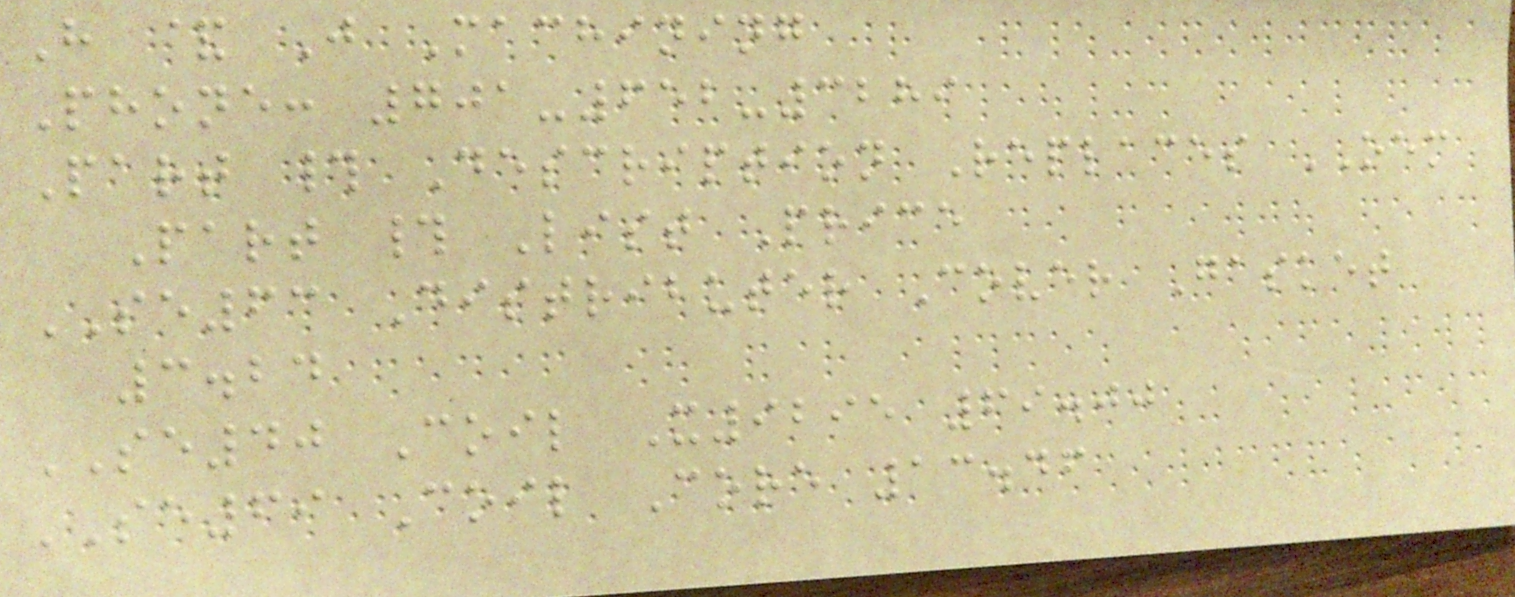H & J Machining
Phone: 701-652-3289
Part # Description Replaces OEM
Part # List Price
SE63 Distributer Cover Gasket
3.24
SE40 Coil X9295 69.00
SE69 Coil Core 13.46
